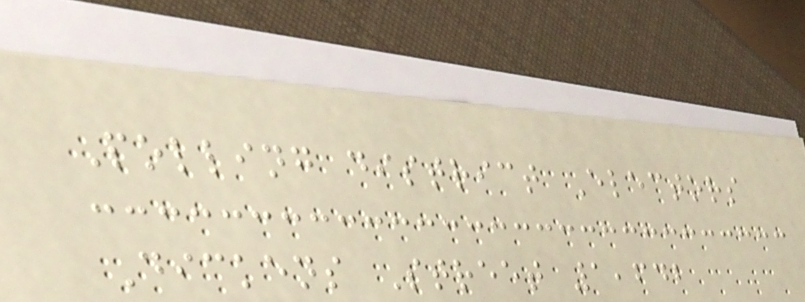Polling district Electors
Dickens Street 1,642
